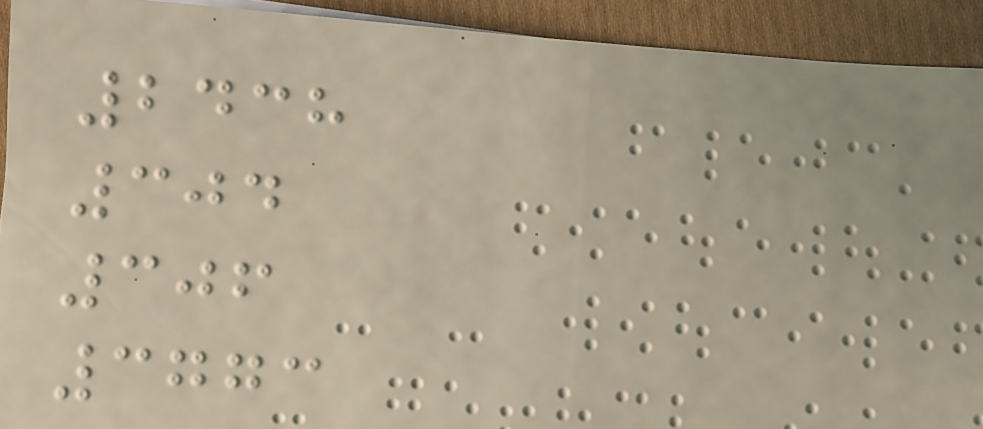2438
304
306
3773
